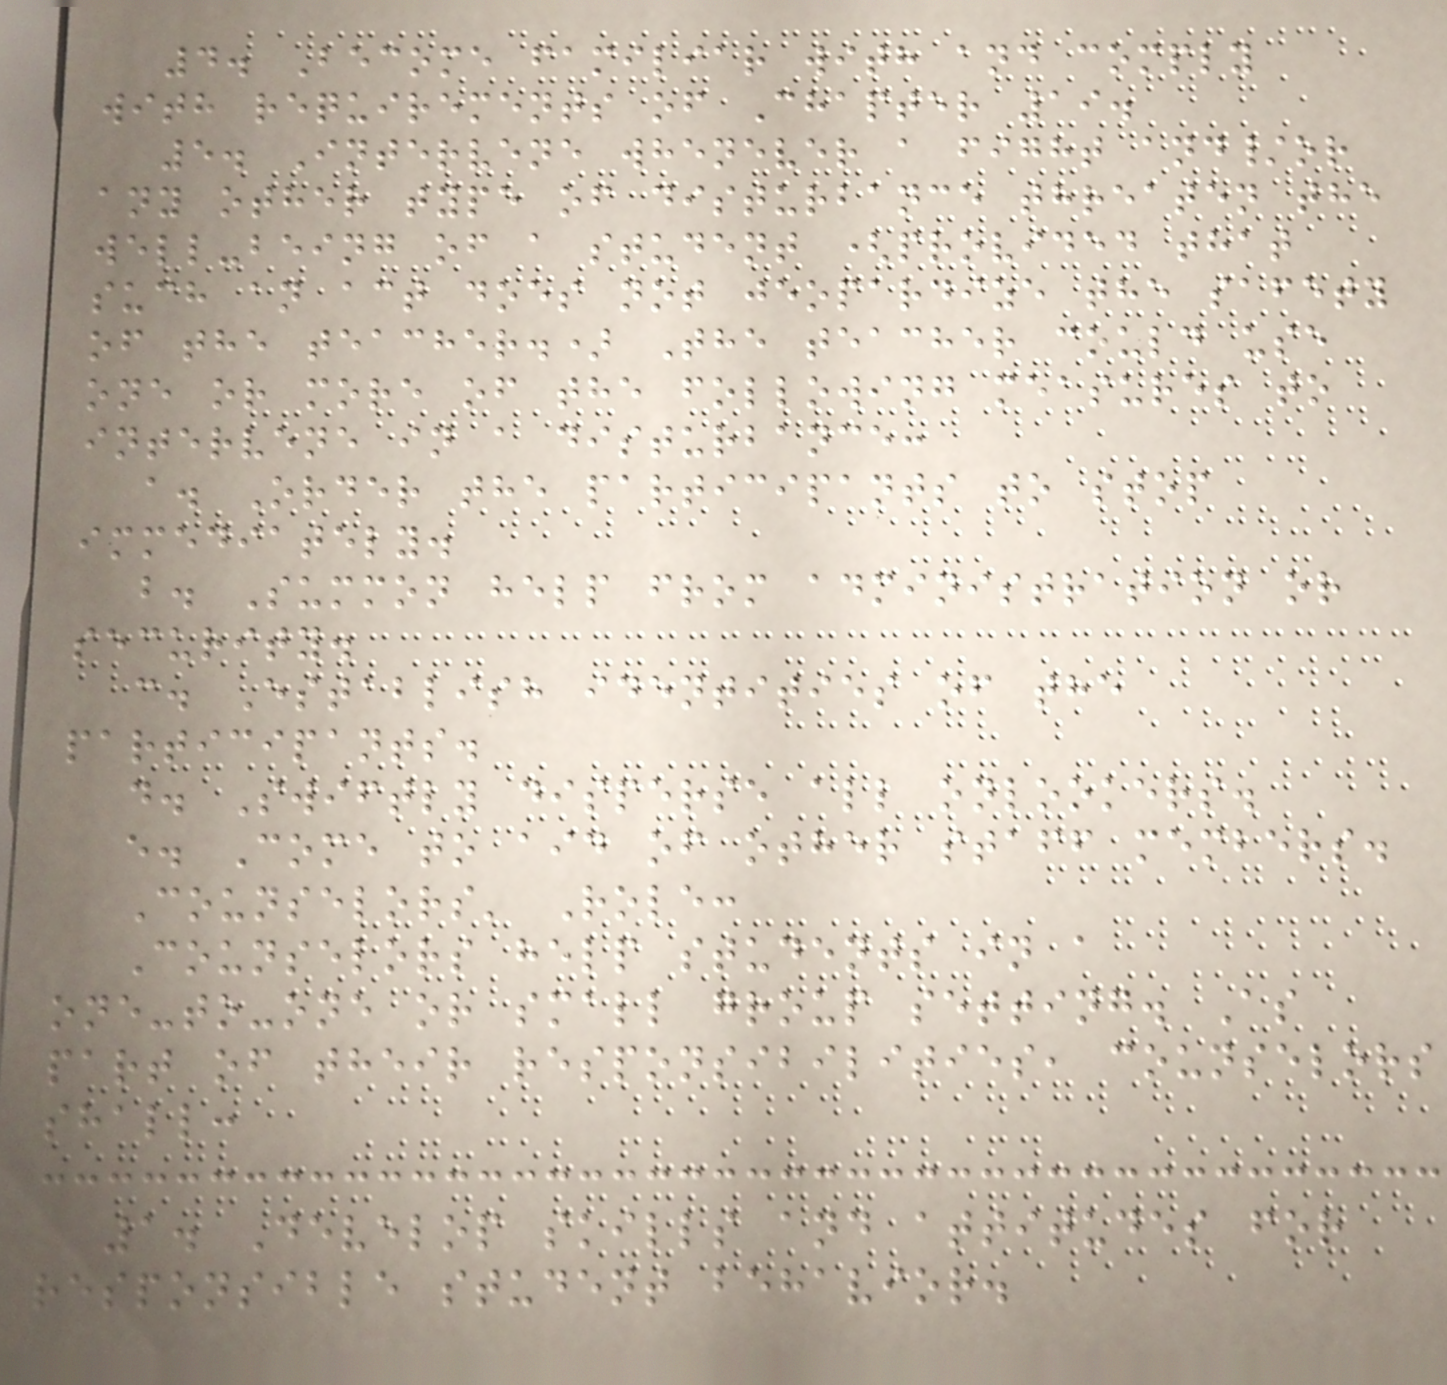4. Become familiar with and comply
with requirements of Chapter 19.
5. Intervene whenever a fight and/or
any other type of disturbance threaten the
well-being of a student (provided that
such an act does not jeopardize the safety
of the teacher.) The teacher could use
one or more of the following measures to
intervene in a disturbance:
a. Order the participants to stop
immediately.
b. Summon help from administration or
security.
c. Establish identities of the
participants.
d. Swiftly disperse all onlookers.
e. Come to aid of other staff members.
Counselors' Role:
Counselors help students in a
one-to-one or small group setting. As
part of their responsibilities, counselors
shall:
1. Develop skills and attitudes for
responsible student behavior.
